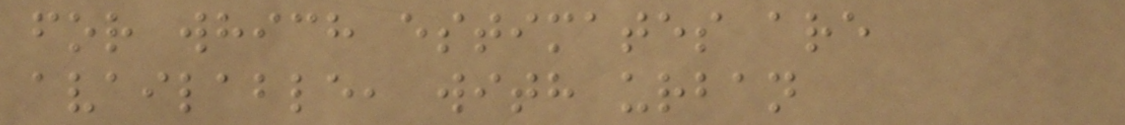for which estimates are
available, with urban
